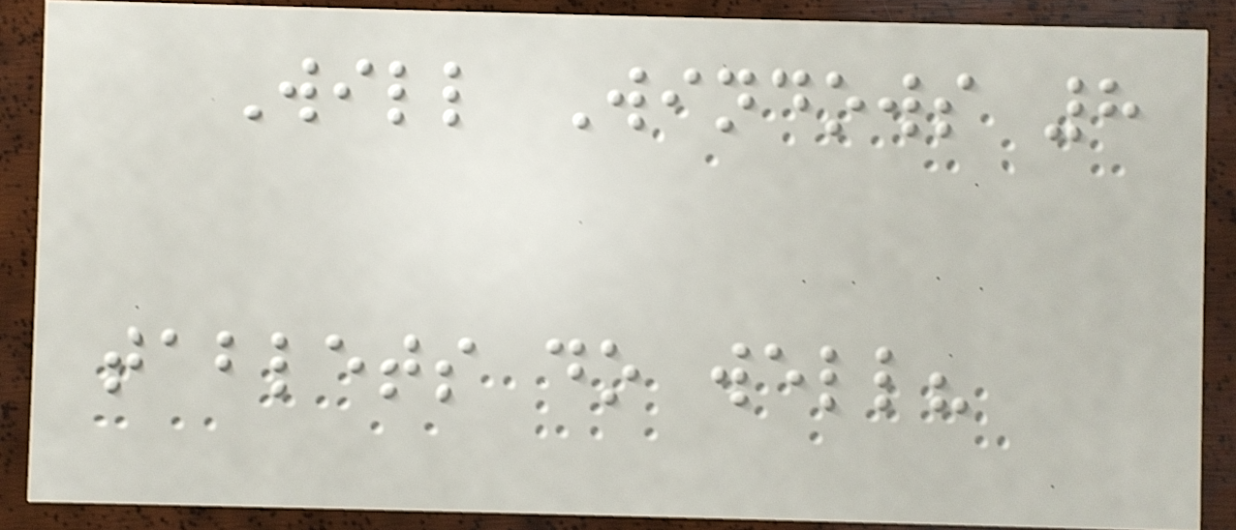Will Windows 8
tablets do well?
